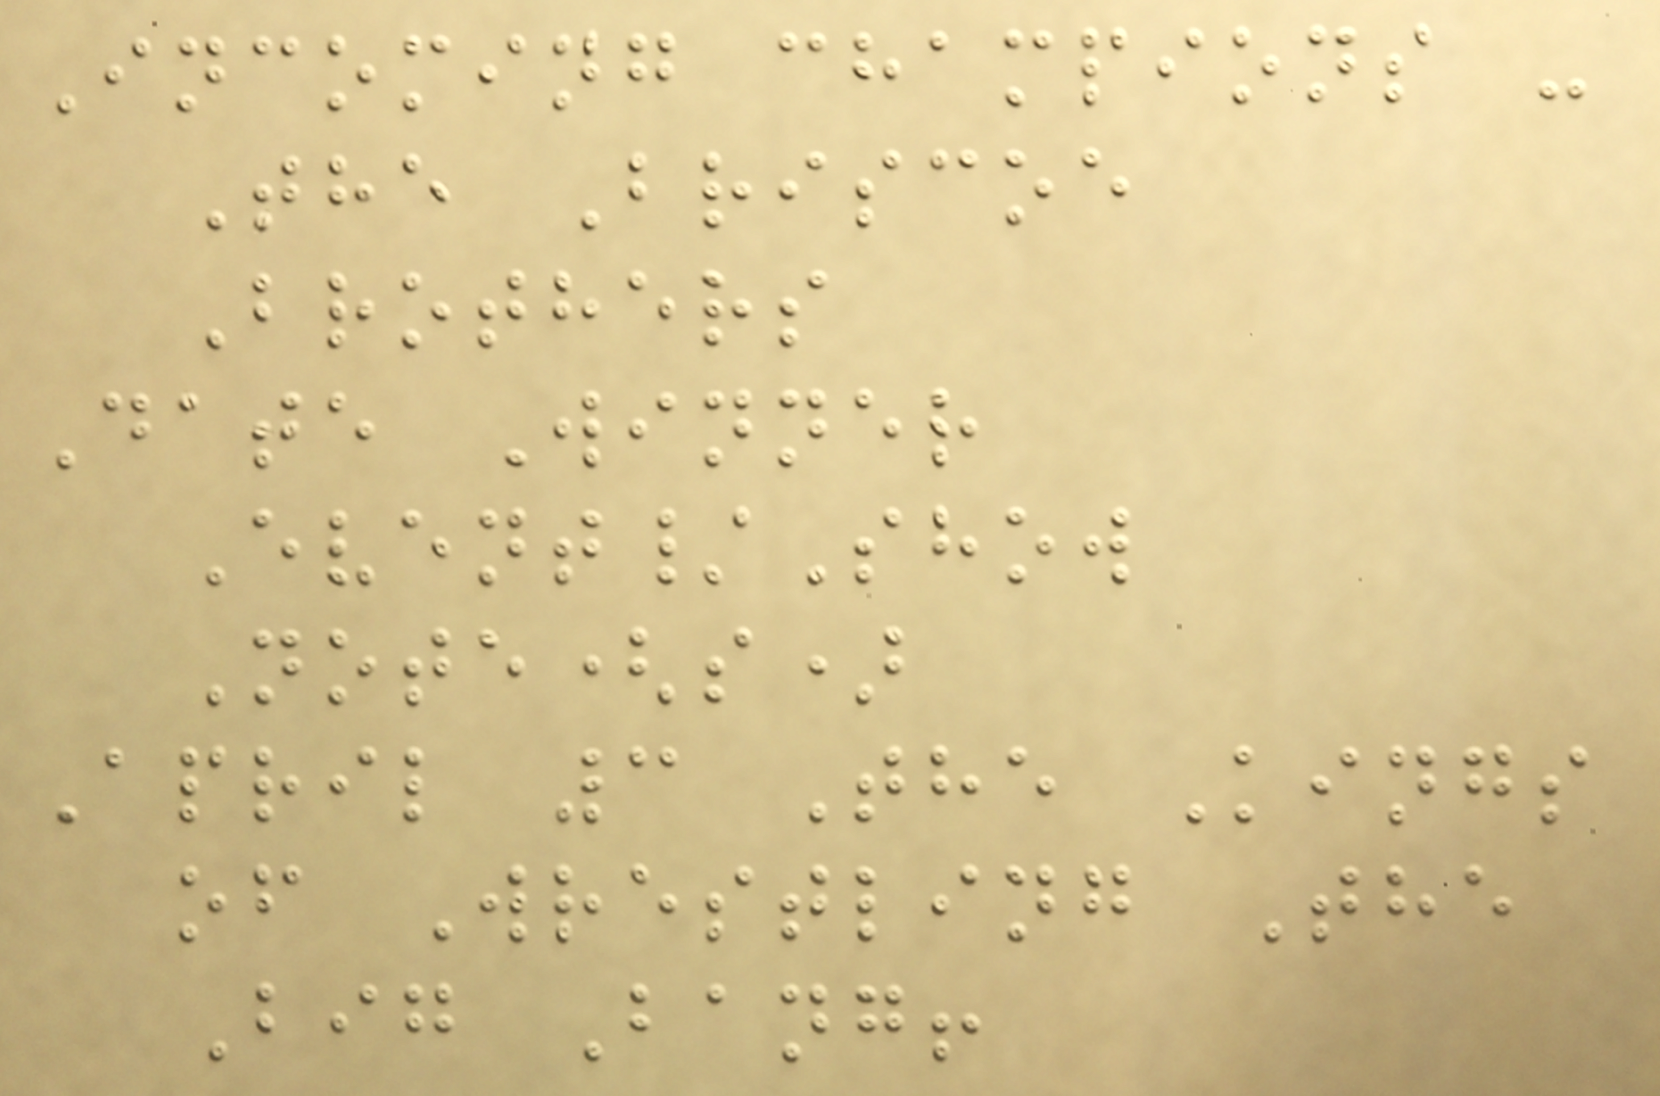Incoming champions -
The Briscoe
Brothers
Date Winner
Event/Show
Note(s)
April 3 The Kings
of Wrestling The
Big Bang!
